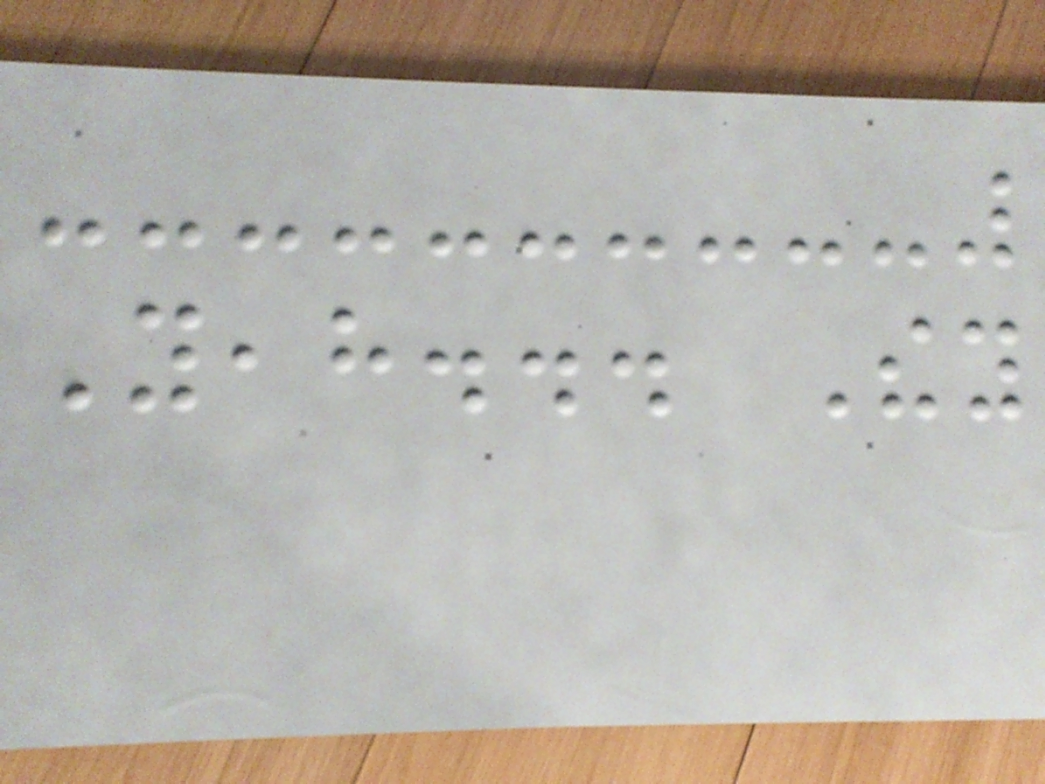Yeah... They
